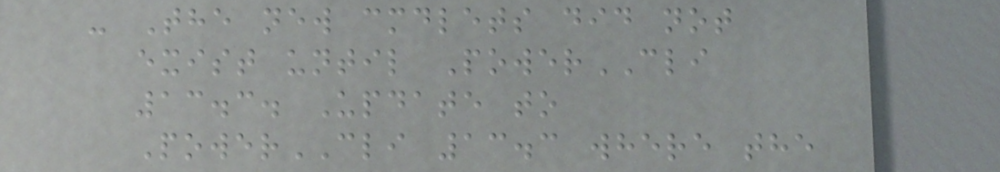- The new cmdlets did not
exist until PowerCLI
13.3. Update to
PowerCLI 13.3 where the
